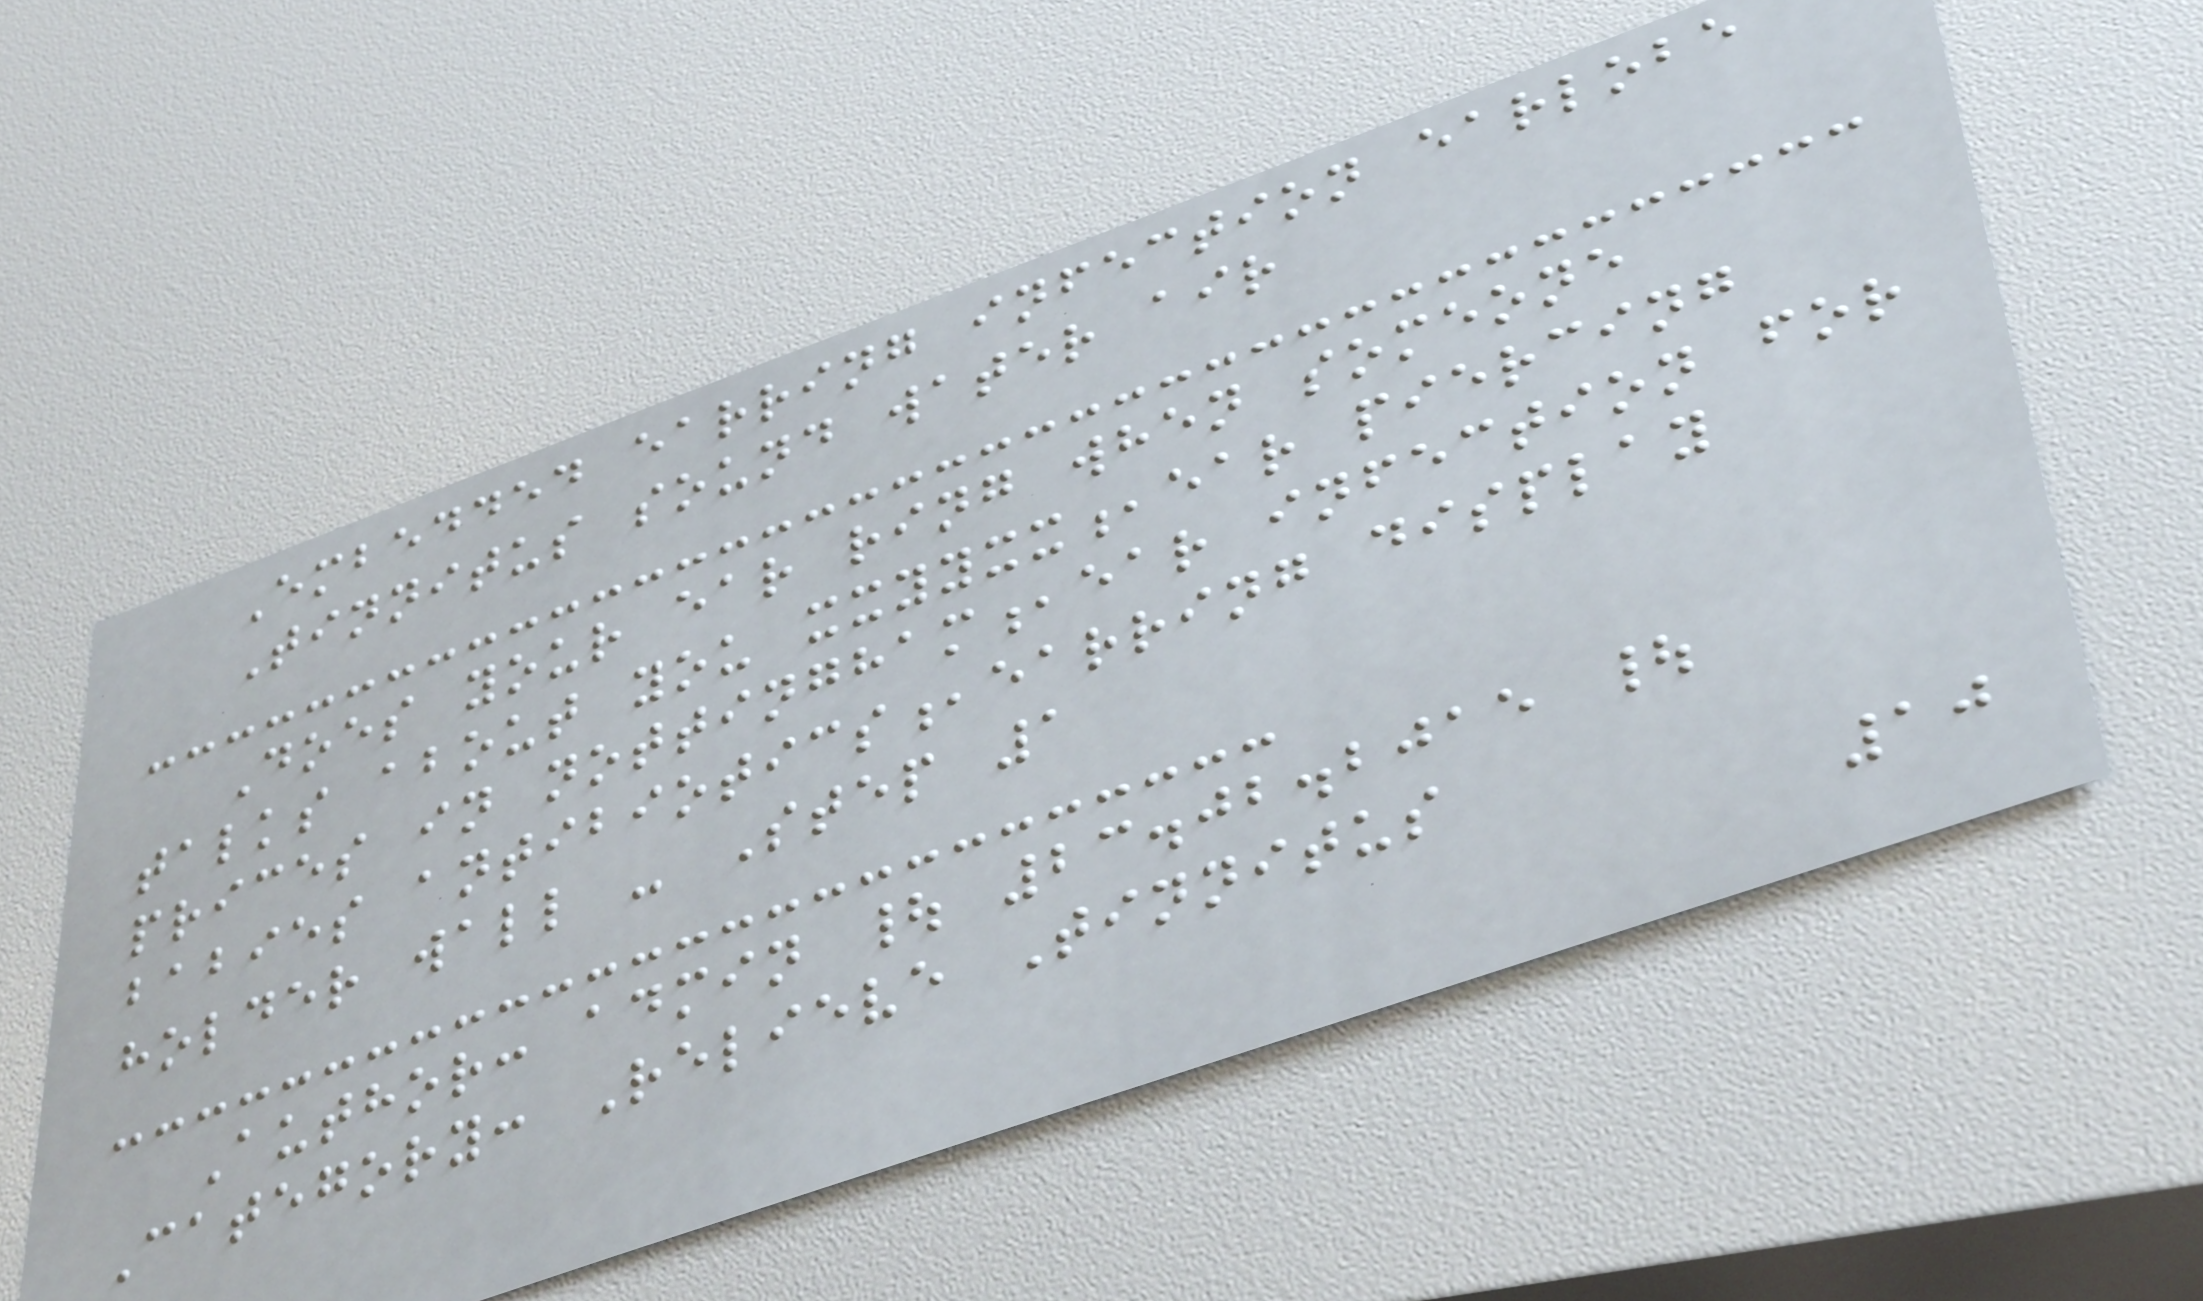Embedded earring infection earlobe
Tinnitus sound water air
Does your ear ring when someone
talks about you xxyyxx,ear piercing
prices in nottingham,ear infection for
babies antibiotics,earring display
holder wall - Step 1
Author: admin | 23.02.2015 |
Category: Relieve Tinnitus
10
